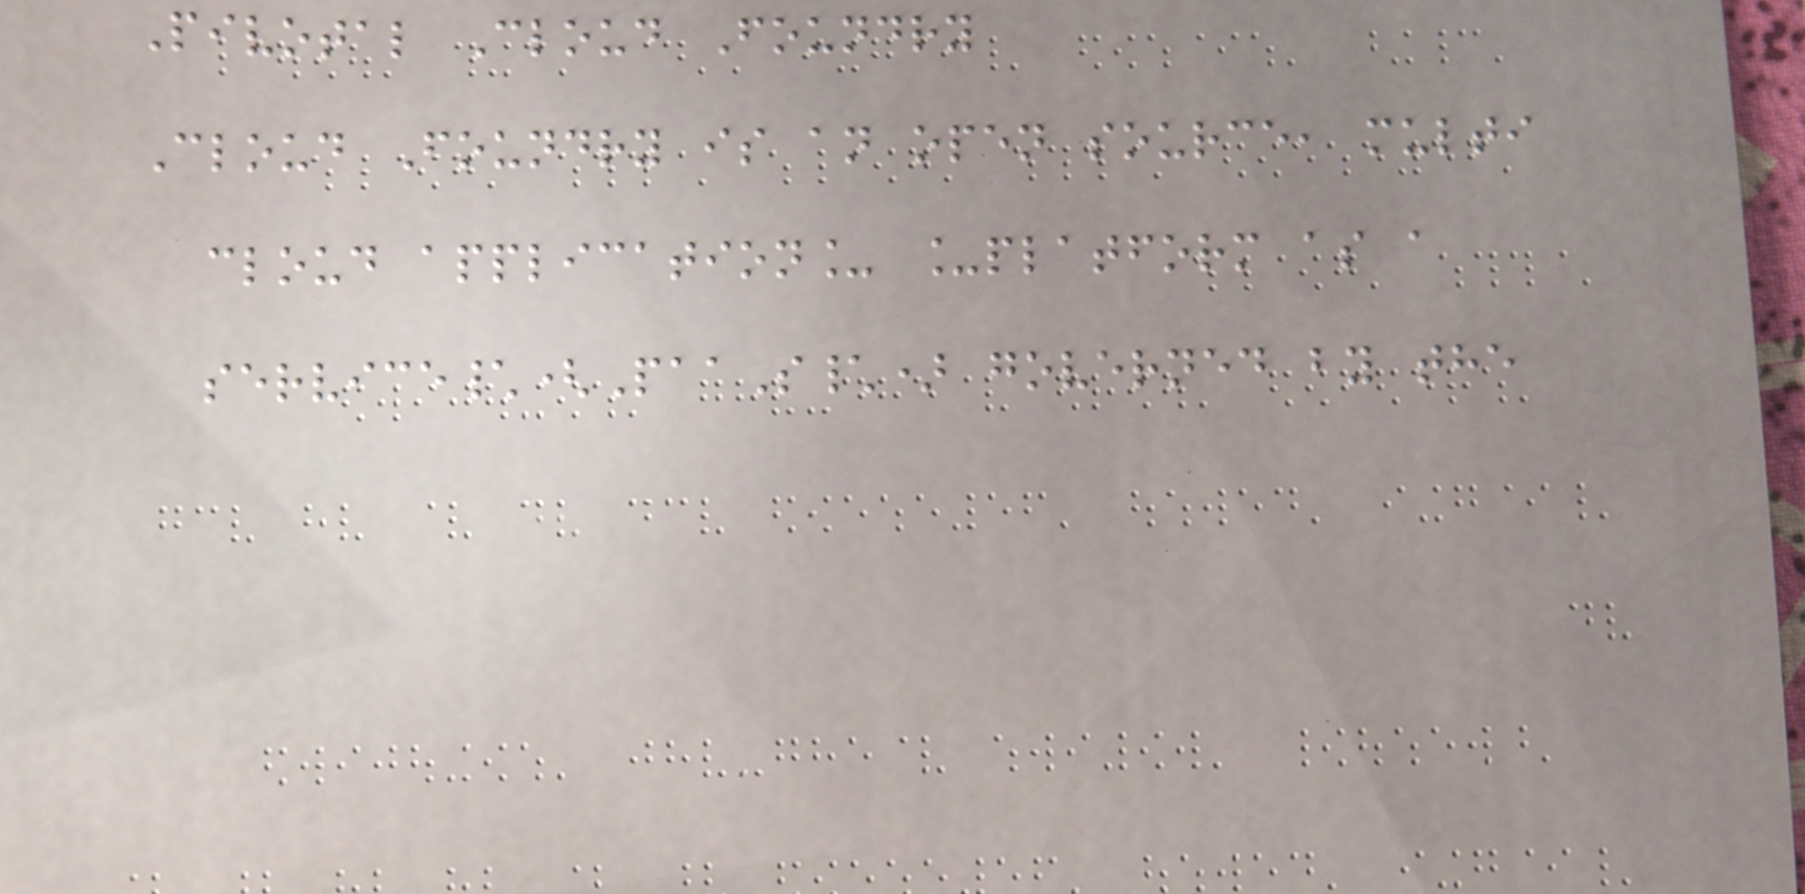Pivotal Cloud Foundry
Cloud Foundry is an open source, multi
cloud application_ _platform as a
service\(PaaS\) governed by the
